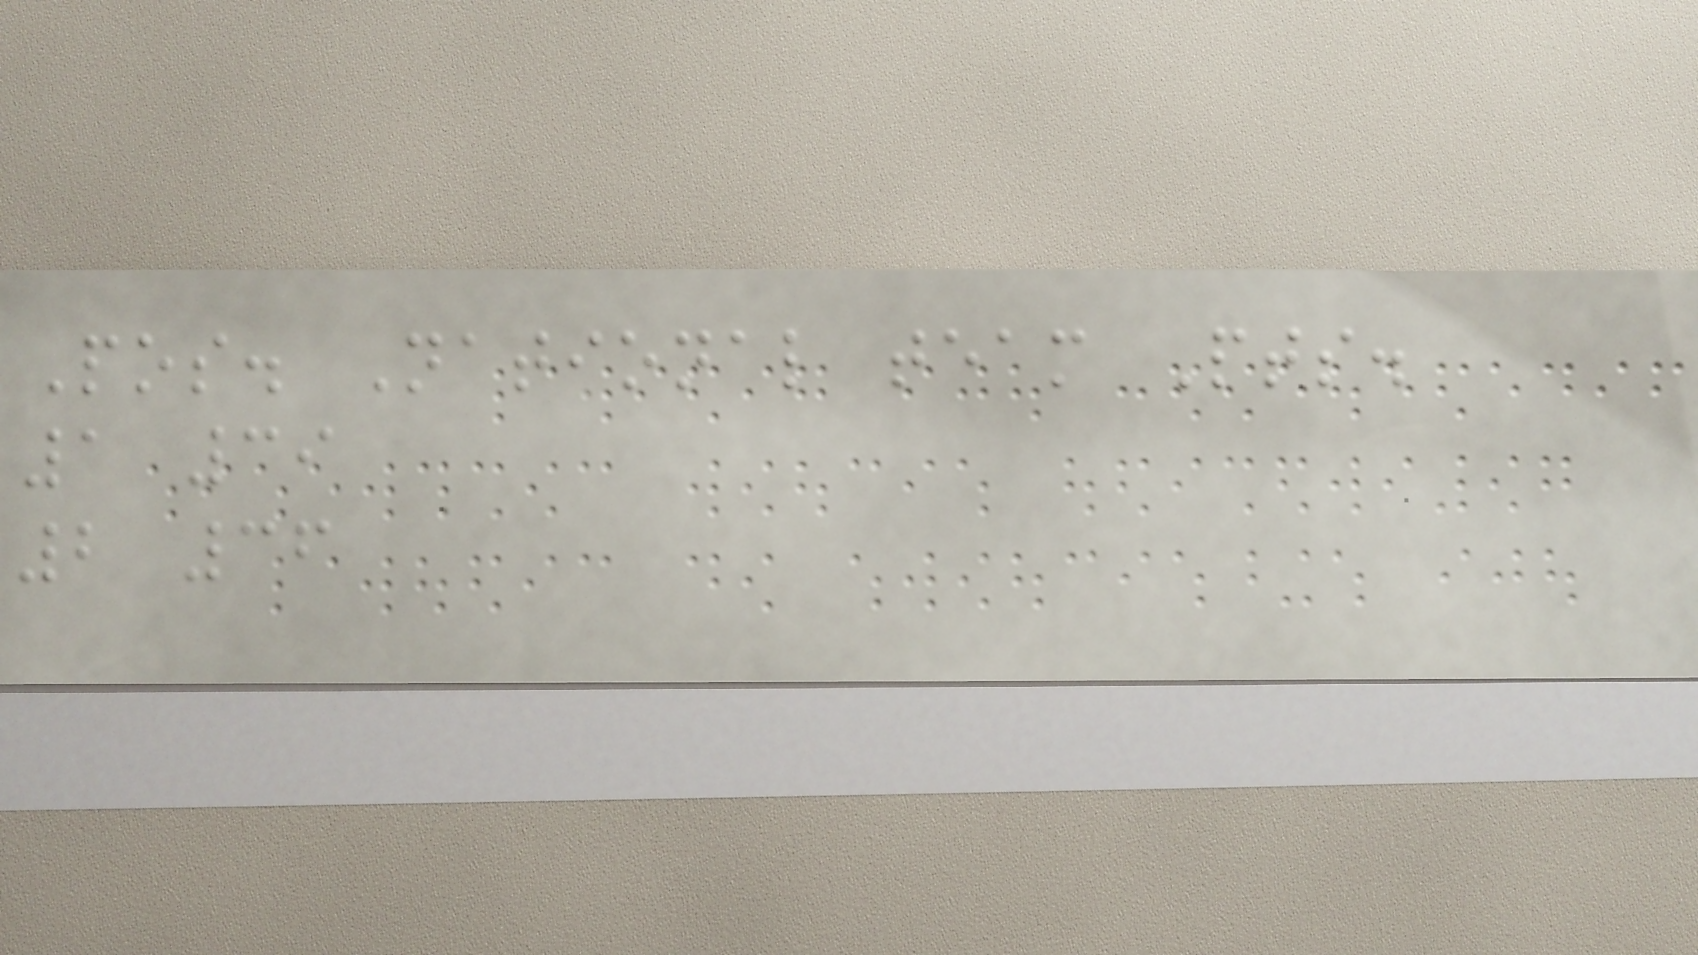Pos. National team Pts.
1 39
2 36
